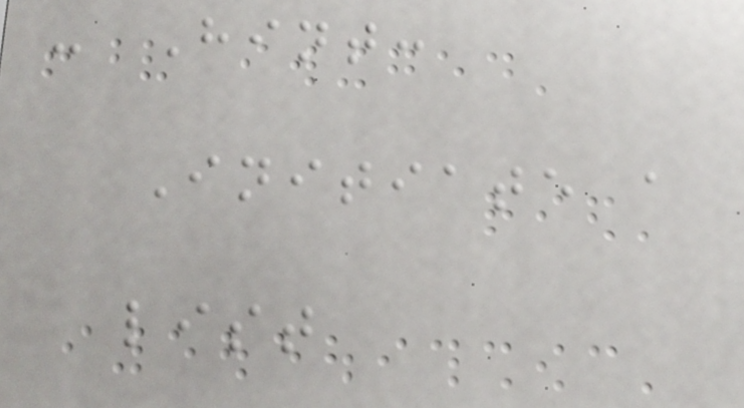- Hint:
Initiate a
list
